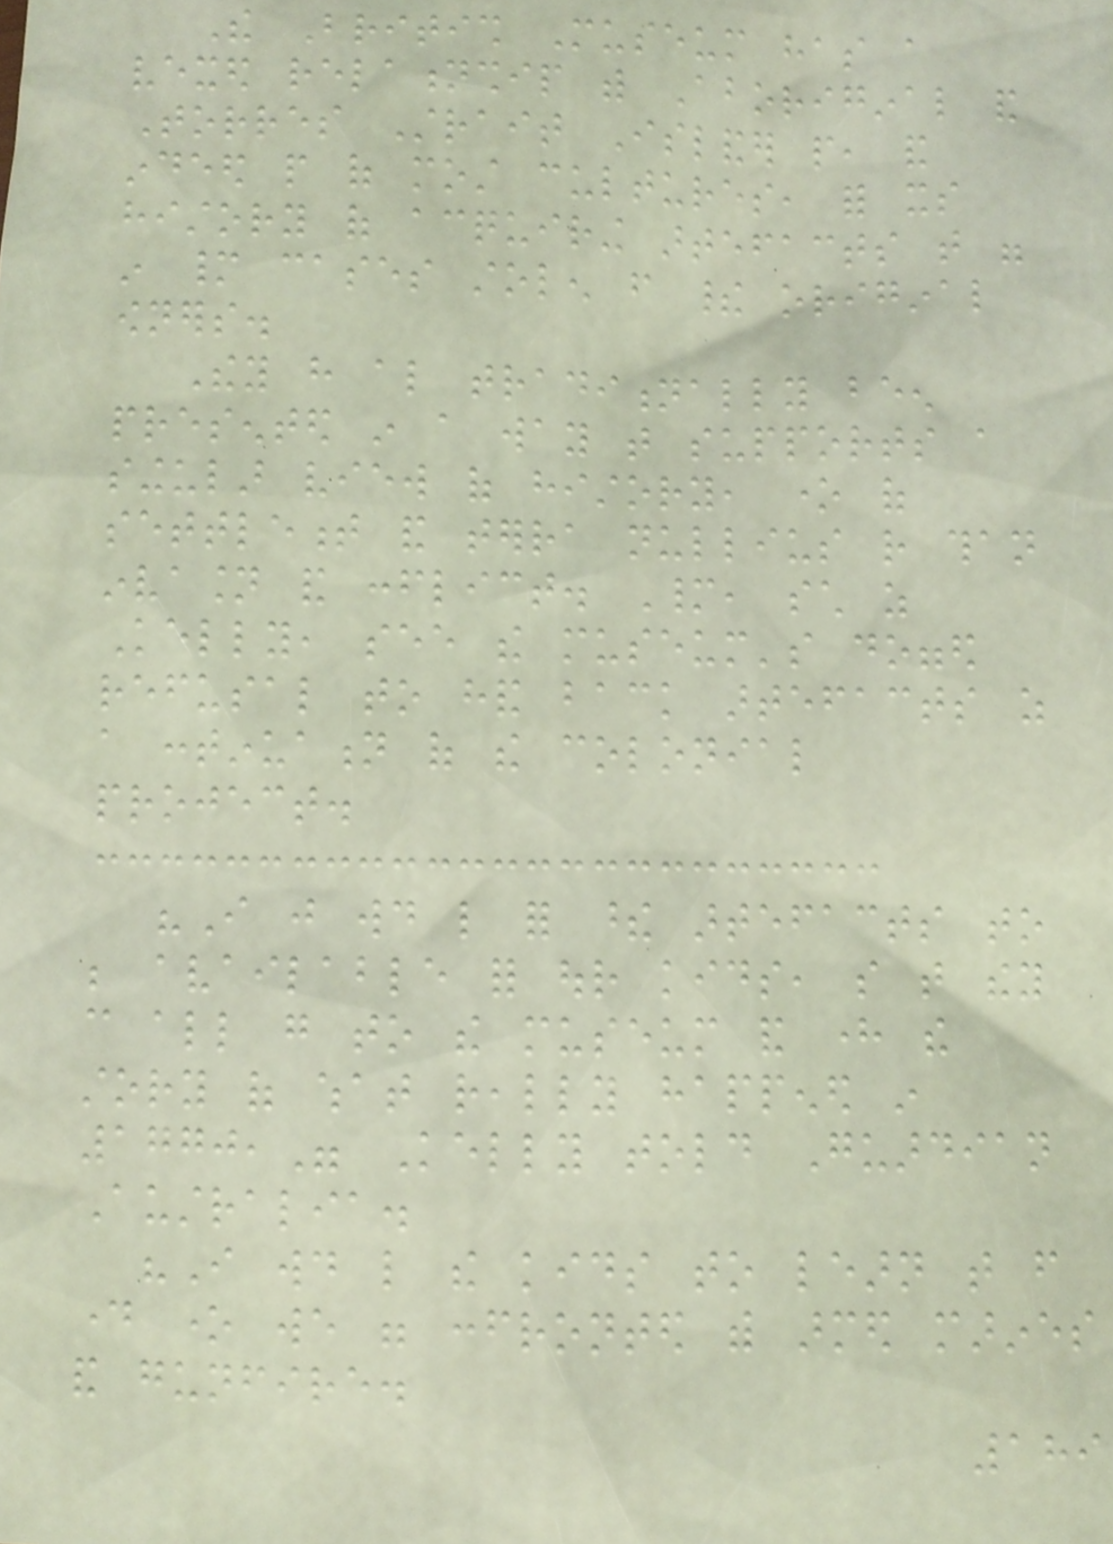The British Museum has a
vexed relationship with Aboriginal and
Torres Strait Islander people, and
indeed people of most cultures, for its
history of acquiring artefacts that were
in many cases stolen from their original
owners.
They have also traditionally been
presented in a way that supports a
singular view of history, one of
settlement and terra nullius rather than
invasion and conflict. Many, such as
Kelly, see the museum's dogged
refusal to hand back artefacts as
a continuation of the colonial
project.
"I just would like for these artefacts to
be available for our kids, so that they
can all go to the museum and here the
story of what really happened in
1770," Kelly told Guardian
Australia.
"I would like the kids to learn that from
day one we were confronted with armed marines
and gunfire.
189
